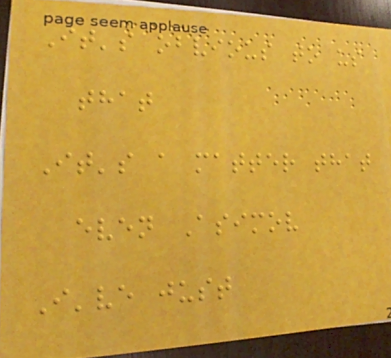It's obvious to us
that
It's a matter that
even Asimov
I've just
